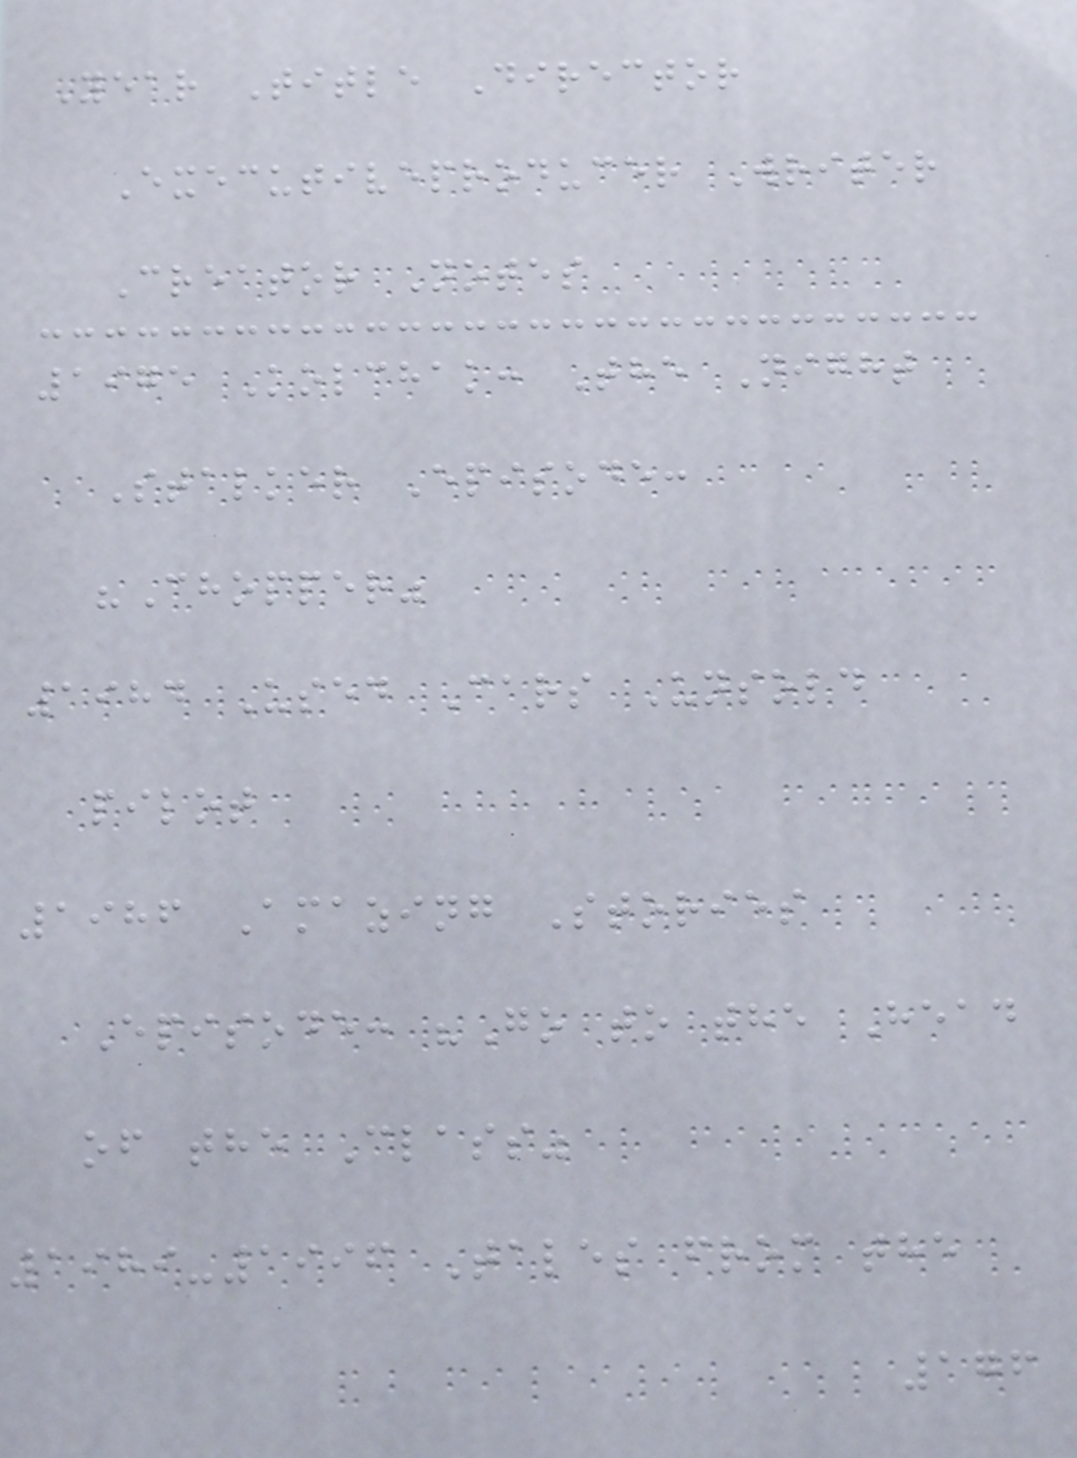Year Title Director
Executiveproducer Writer
Creator Notes
1975 Kolchak: The Night
Stalker Episode:
"Chopper"
1984 Used Cars Unsold
pilot
1986 Amazing Stories
Episode: "Go to the Head
of the Class"
1989-1996 Tales from the
176
